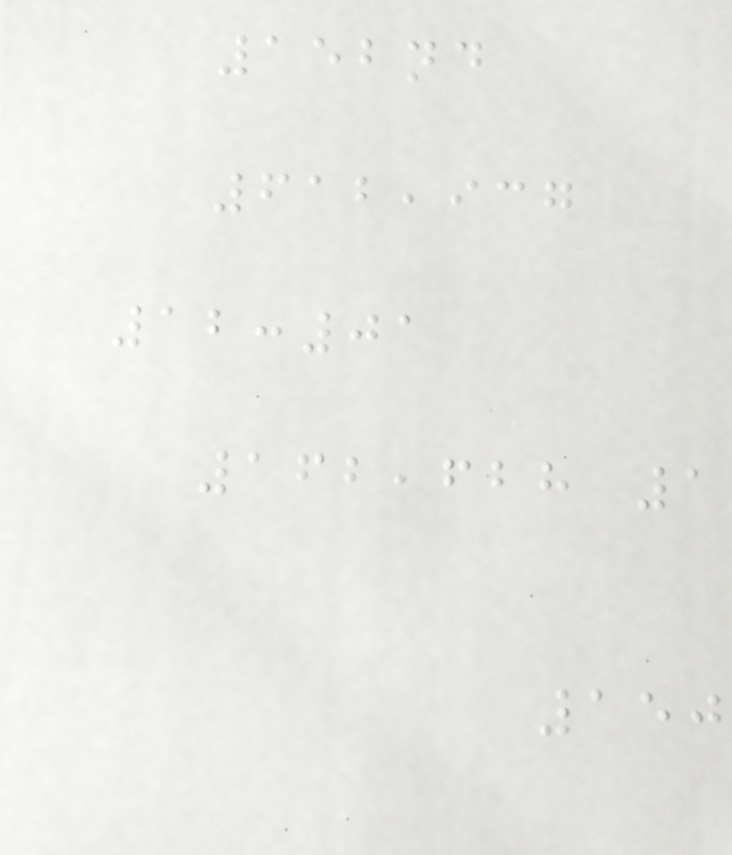152nd
612,937
12:01
162,628 1
150
